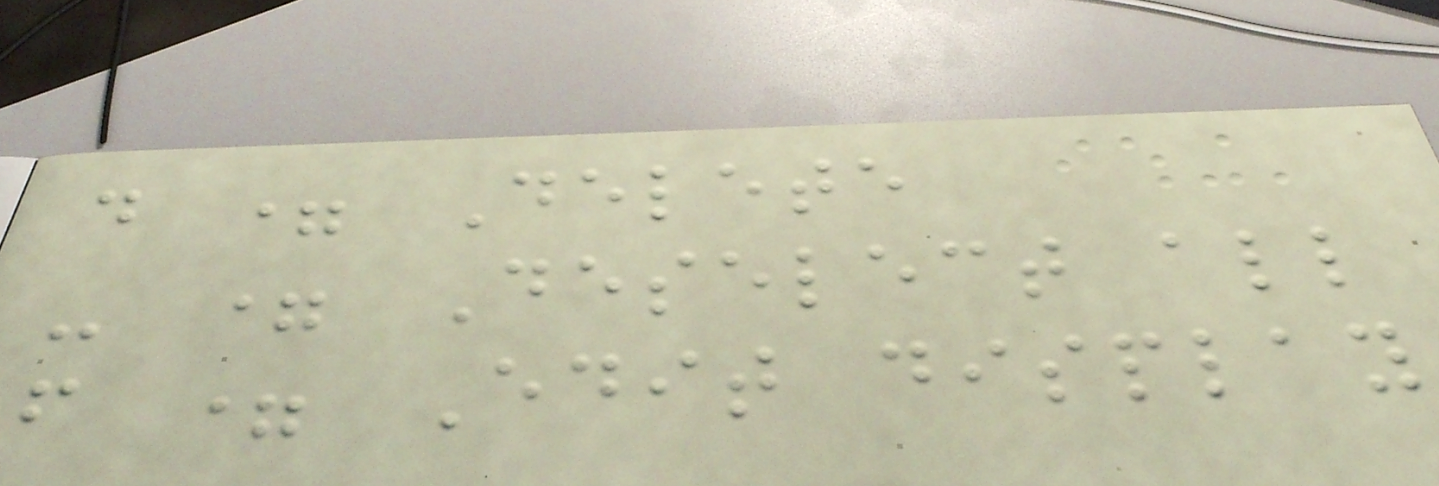d = Delete
- = Deselect all
f = Edit display
